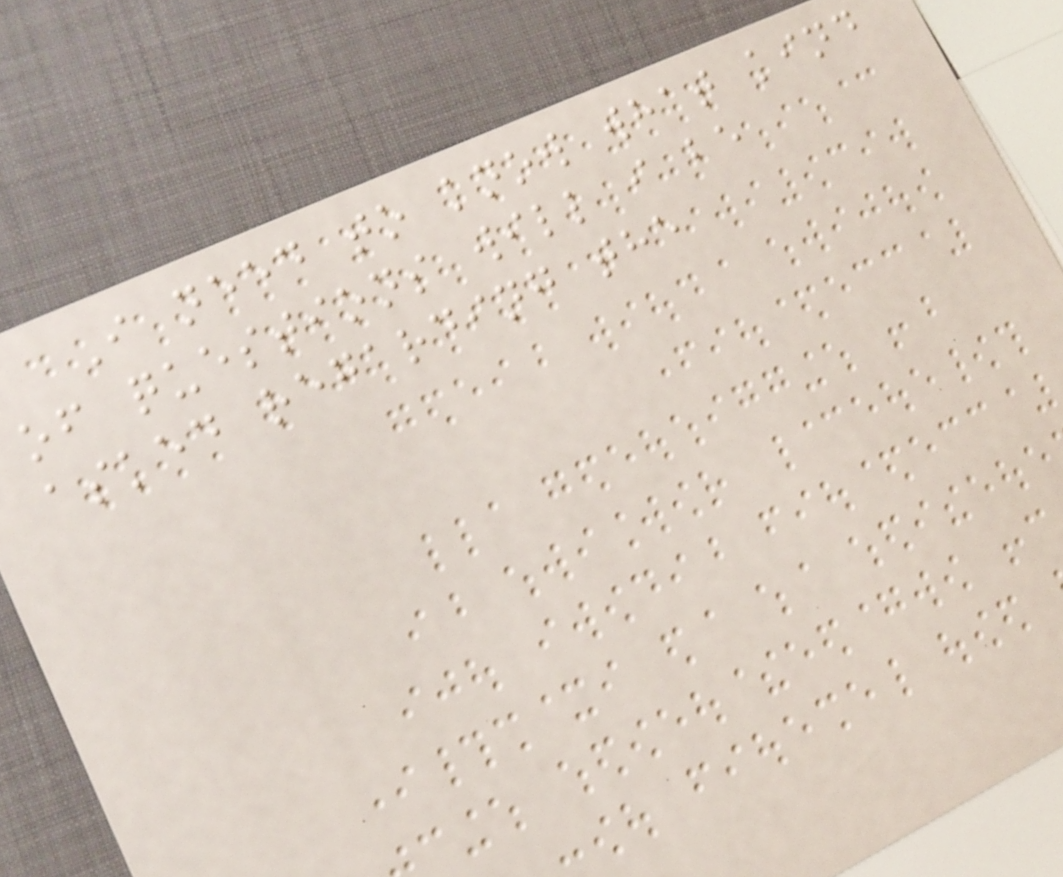I need to know what kind
of questions will i be
asked regarding the
